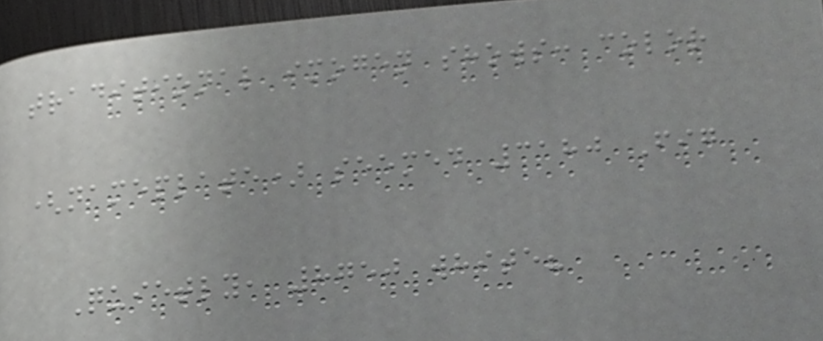traditional imogen shows: color
(nameplate) seemed 3180 Fig
Quietly, 8750 white?
